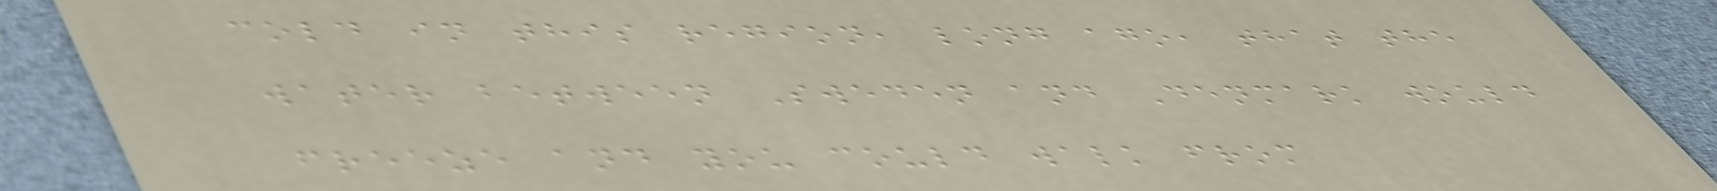cold in this region, long ago, that the
water between Sweden and Denmark would
freeze and you could walk from
